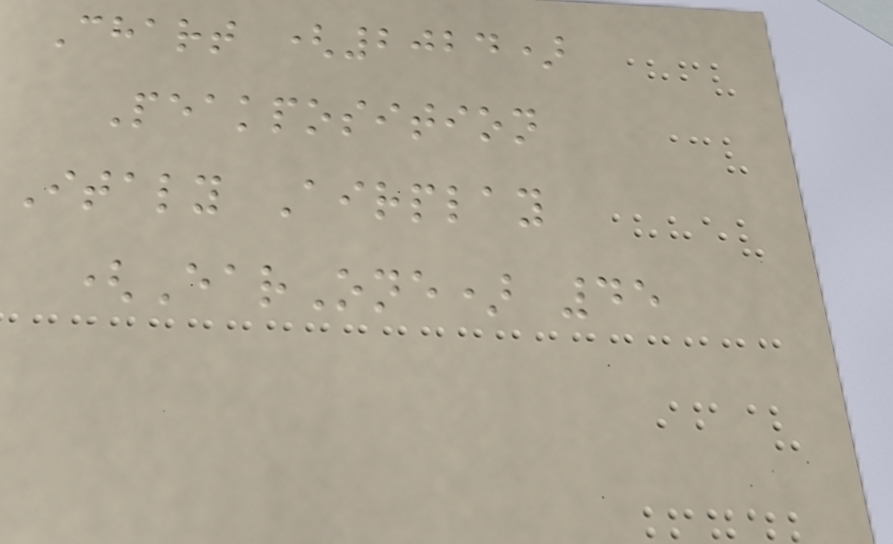Chart (2024)
Peakposition
Italy Airplay
(EarOne) 45
